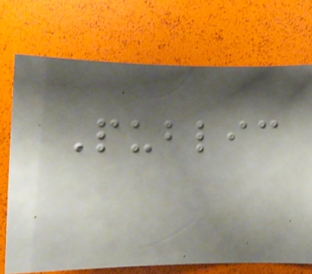Public
